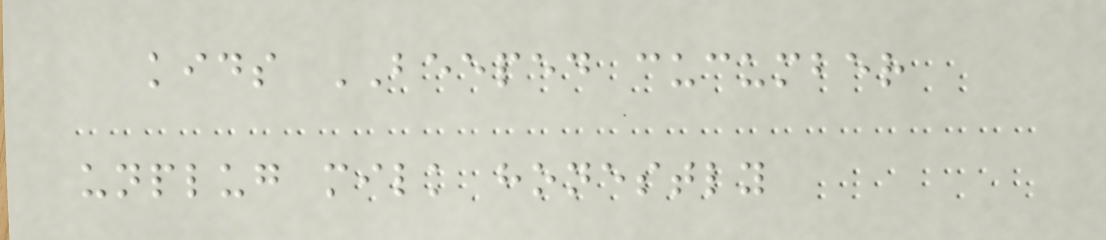kids BEEPED cucumber
unplug milk honestly
